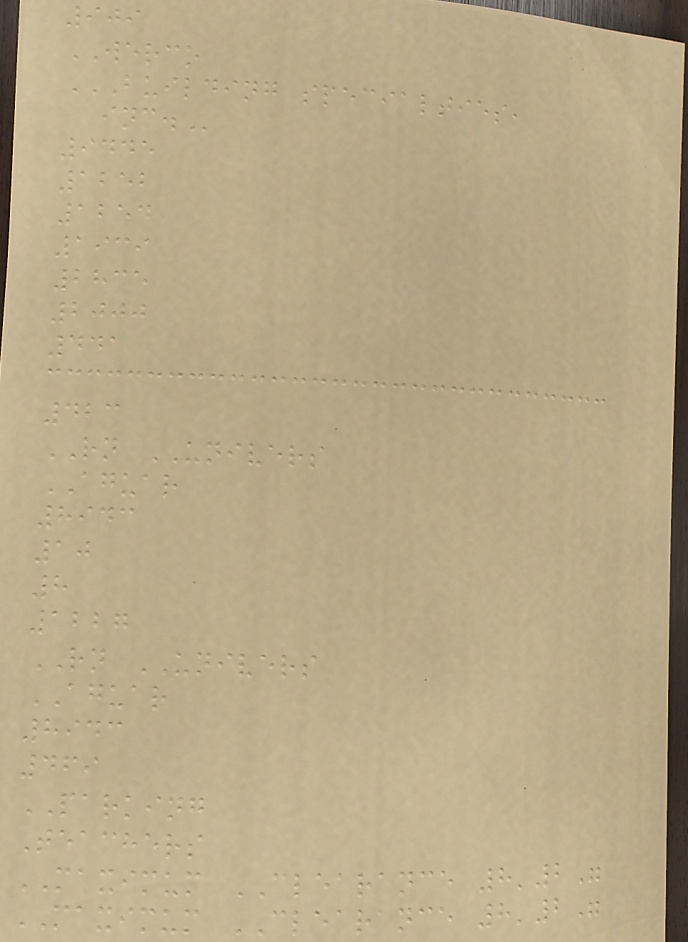909
WERCO
BUILDING SPECIALTIES,
INC.
9445
1252
1254
1939
2835
2000
441
423
RN UNIVERS
AGUAR
8943
10
8
1227
RN UNIVERS
AGUAR
8943
469
PARKING
Teachers
MAXIMUM CLEARANCE 8'2"
MAXIMUM CLEARANCE 8'2"
